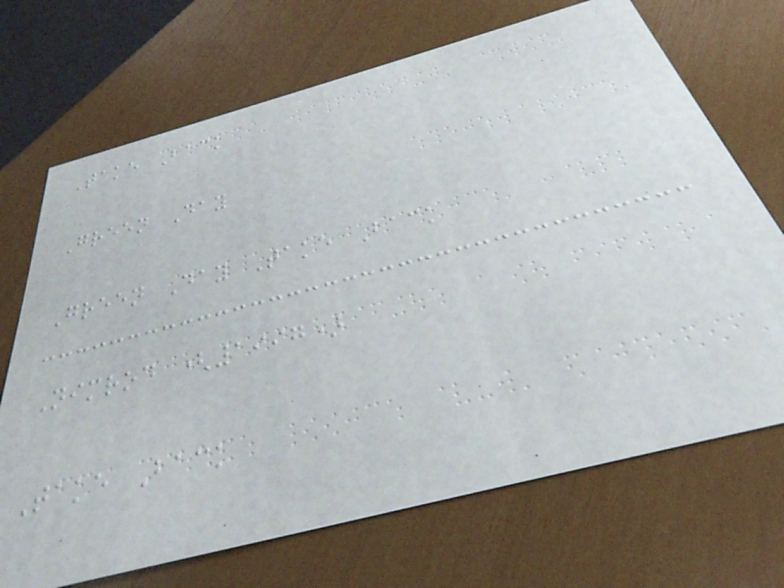Take Back
Green Day
Green Day Take Back
Nimrod (1997)
Take Back
